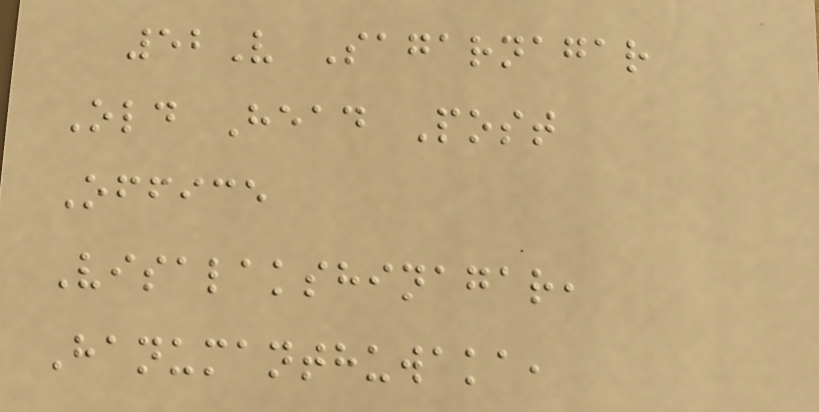52V Sagarnagar
Old Head Post
Office
Visalakshinagar,
Hanumanthuwaka,
